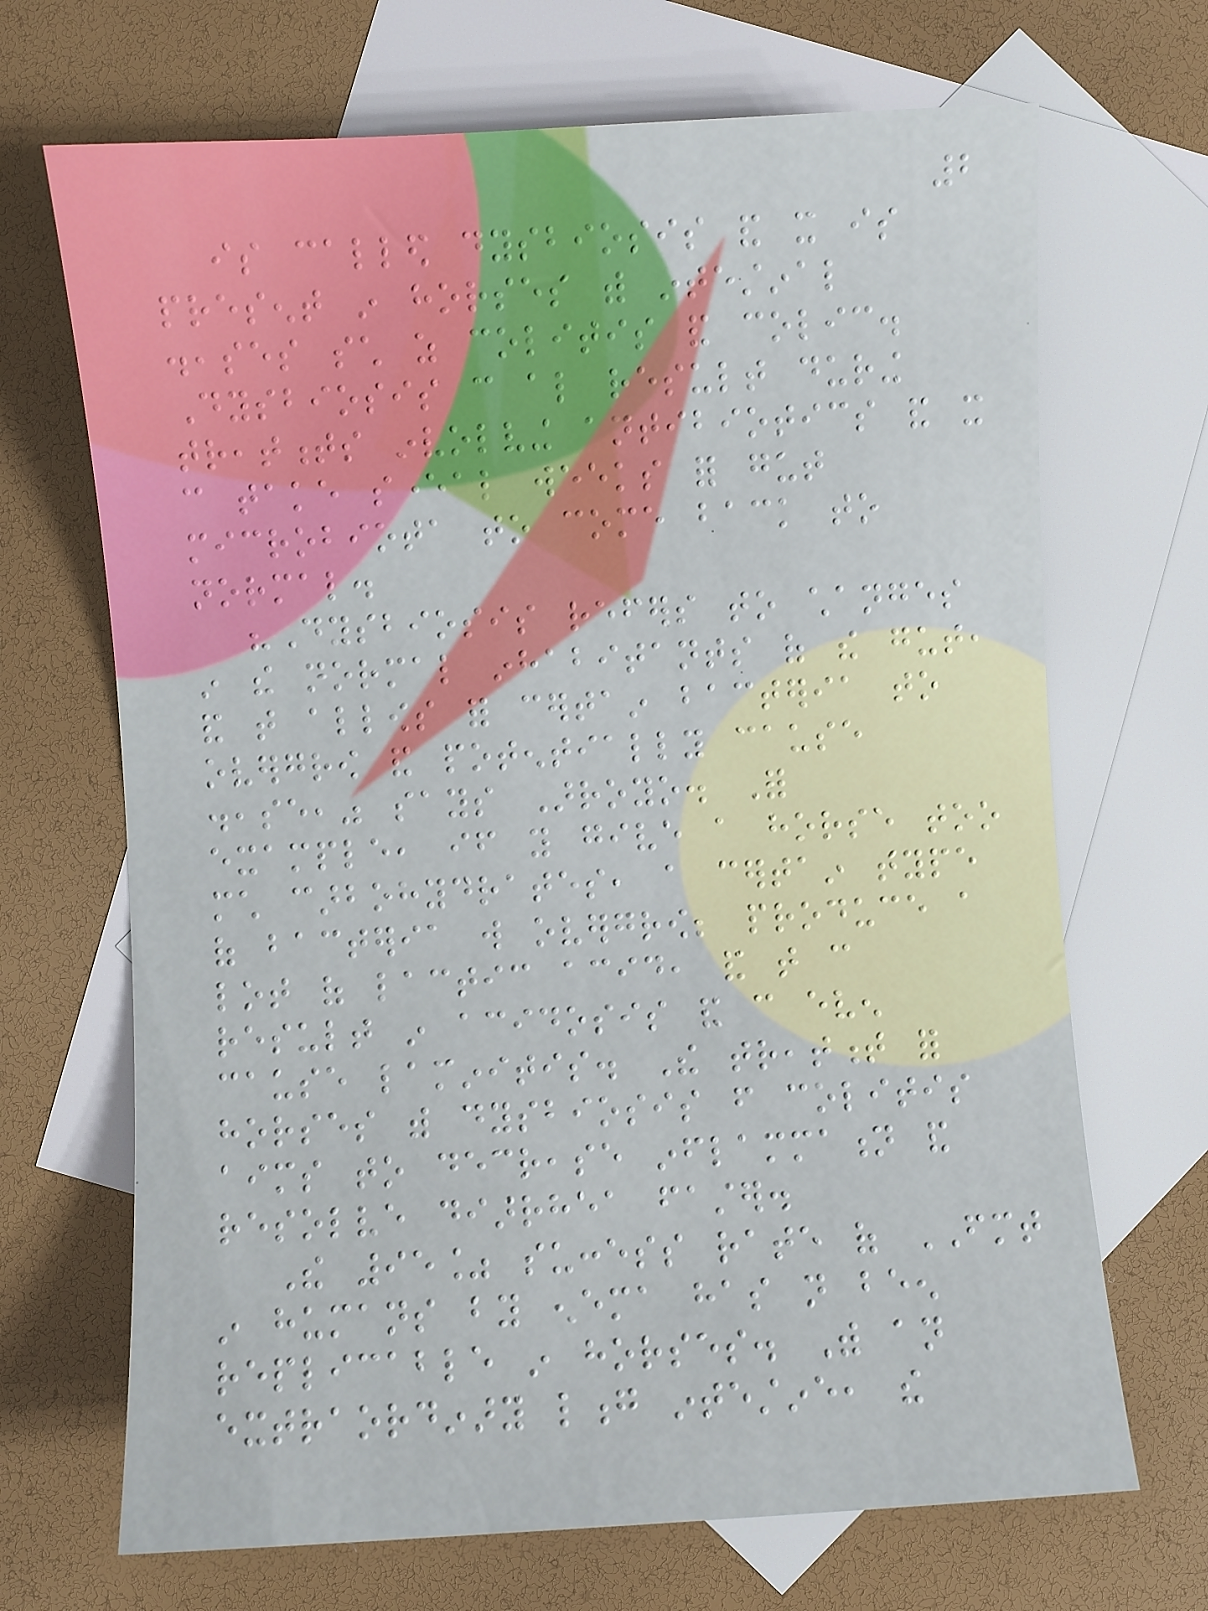2
is called dysbiosis and it is
present in horses with intestinal
diseases such as colitis and colic.
Dysbiosis can also result during
treatments involving antibiotics and it
can take several weeks for gut
microbiota to come back to
normal.
"Dysbiosis refers to changes
in the normal inhabitants of the gut,
and that allows for certain bacteria to
overgrow and potentially cause
disease," says Arroyo. For
example, if you give a horse too
much carbohydrates, a certain type
of bacteria will overgrow; produce a
lot of lactic acid, and that can
result in acidosis and can even
cause laminitis. The treatment for
horses with dysbiosis from colitis
aims to decrease inflammation and
resolve diarrhea faster.
The 95% success rate of FMT
in humans by enema has not been
replicable in horses. With an
extraordinary long intestine, the
